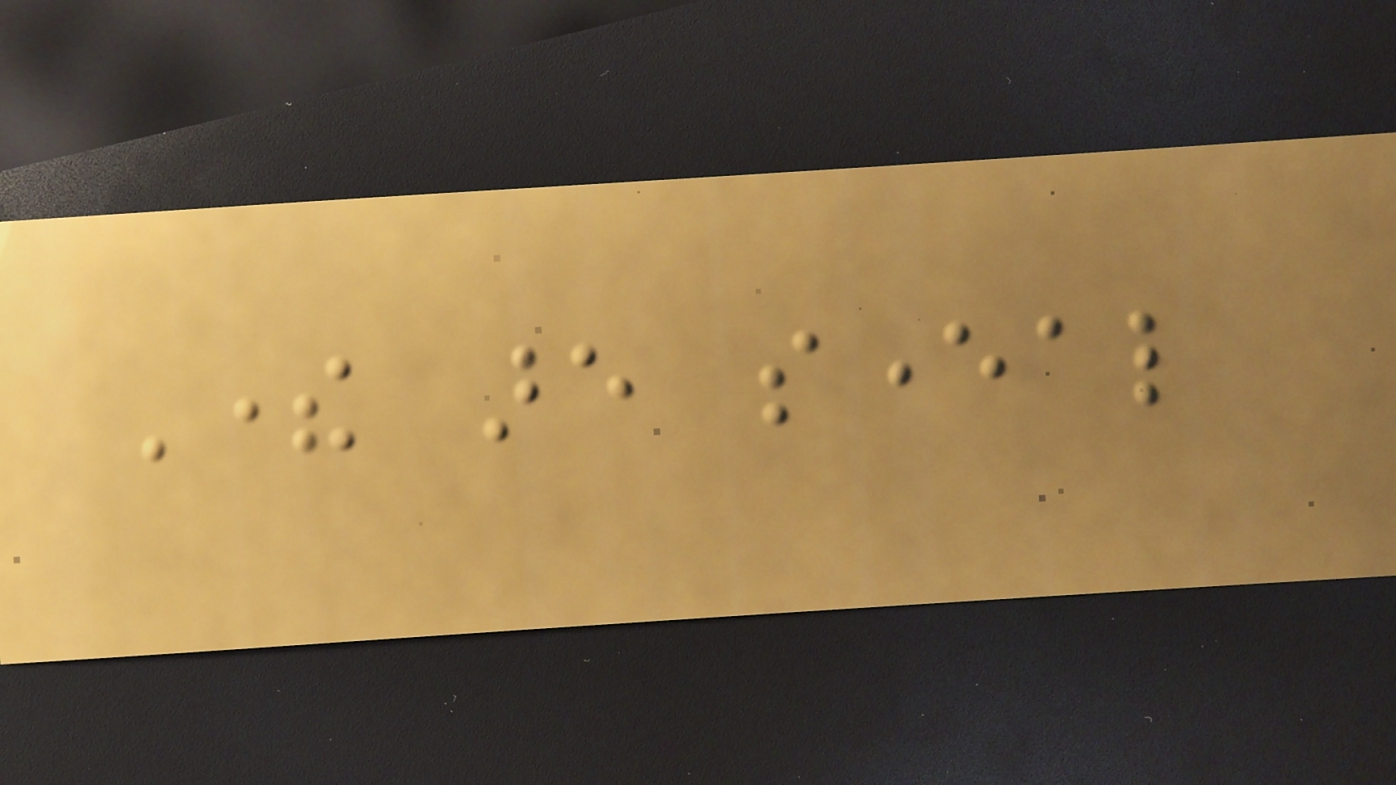There are several
